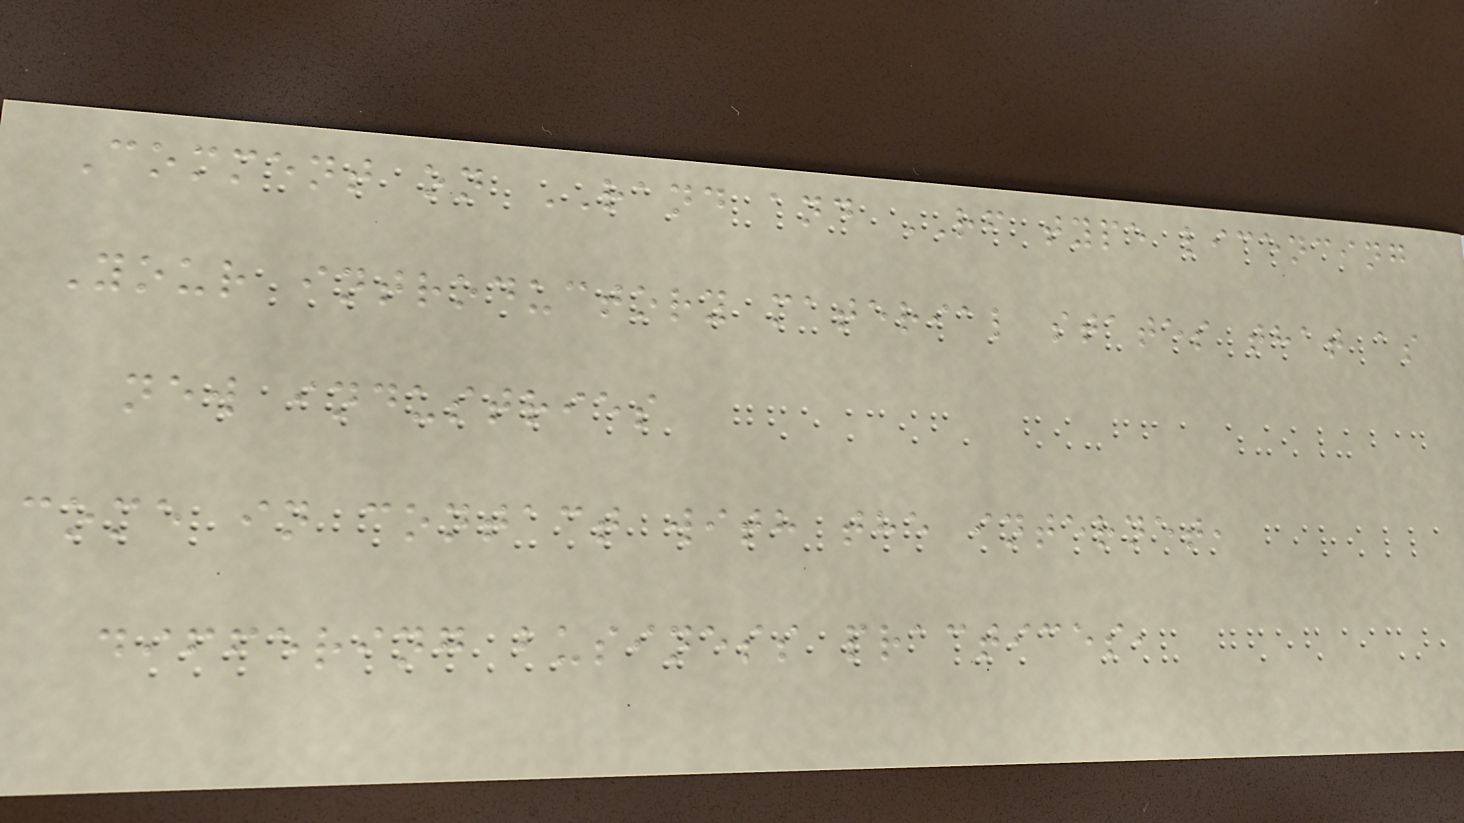Comment on RAND and RF type licencing
Your introductory material states that as
new industries
come in contact with the internet,
differing business practices,
